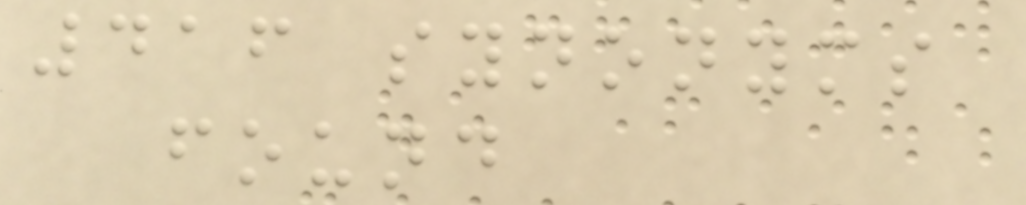416 synonyms
found
